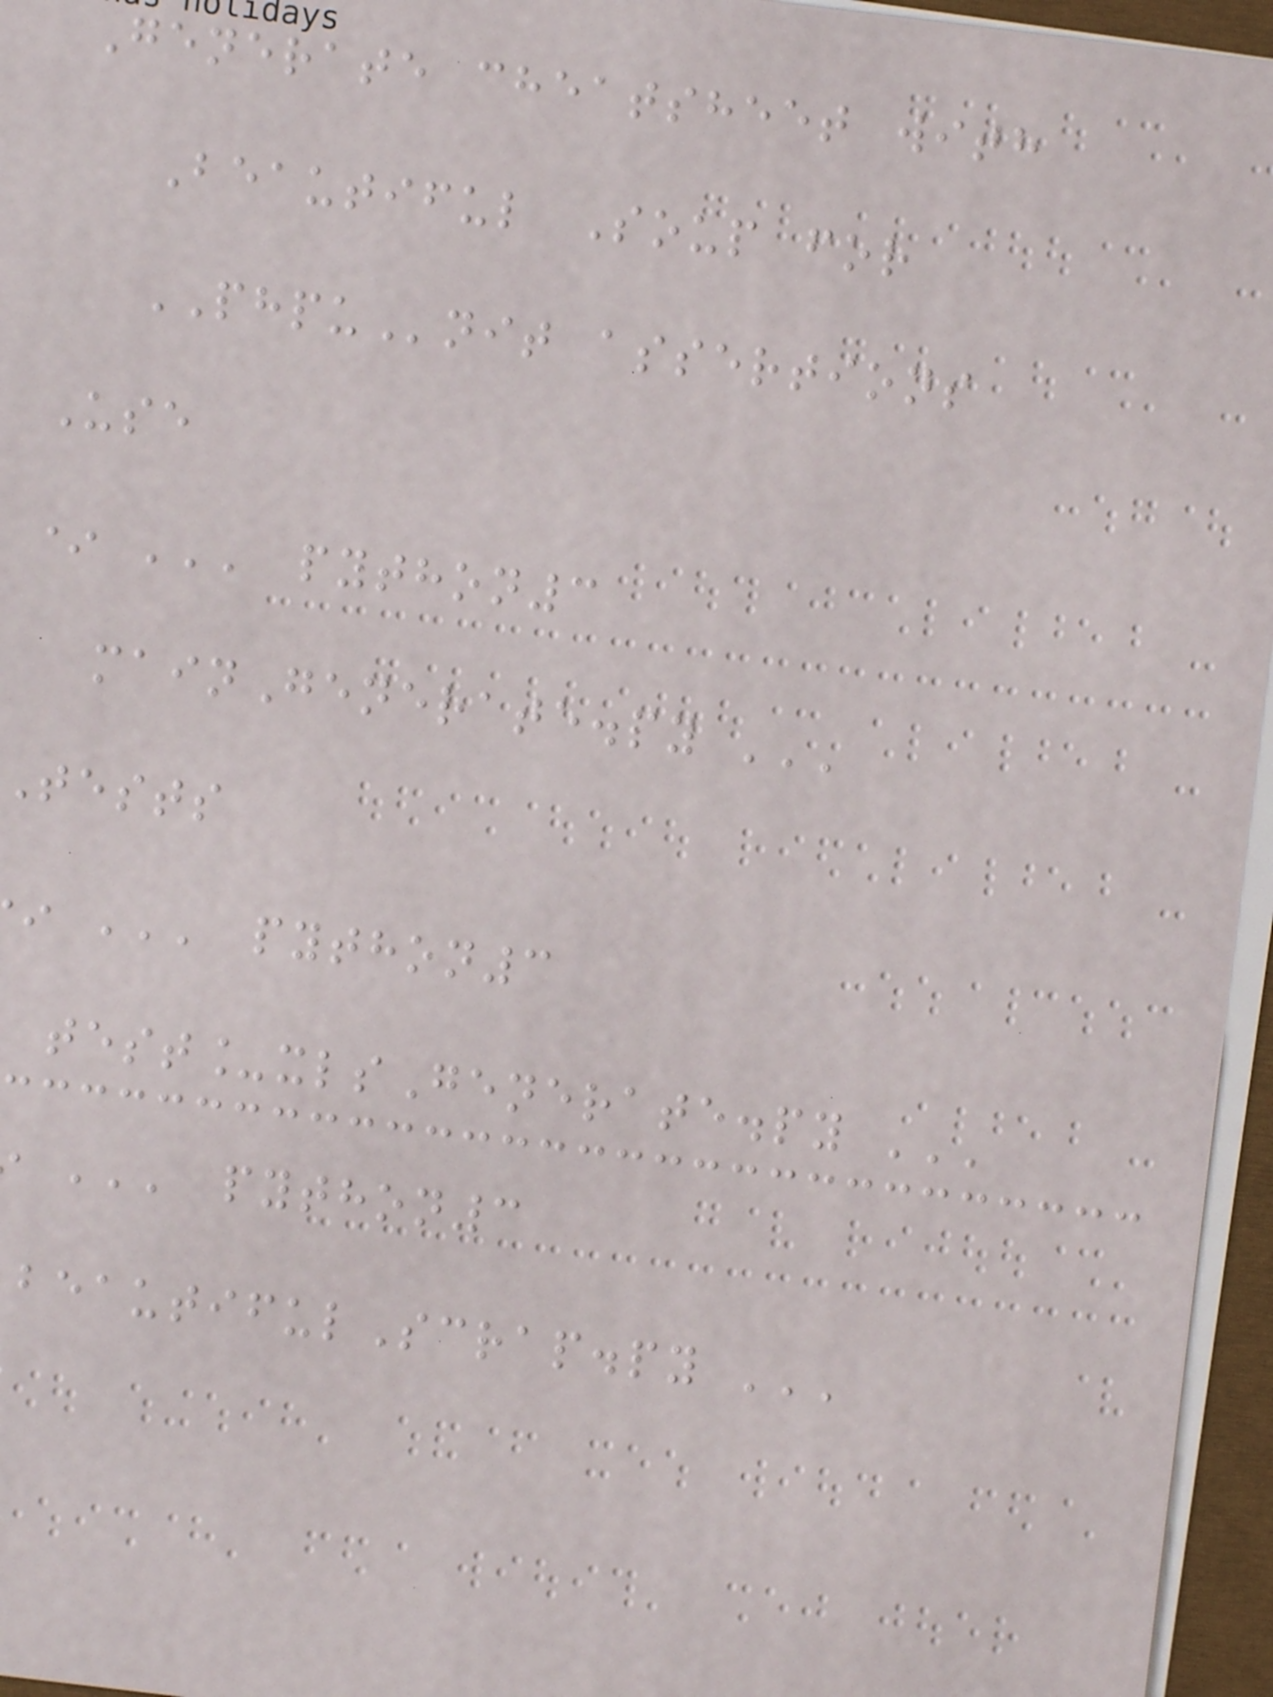Generate cheatsheet with
Beautiful Soup for
PHPUnit assertions
Use
* ''' python3
mainGenerate.py '''
tests
''' python3
test_xlsGenerate.py '''
''' python3
beautifulScrap.py '''
